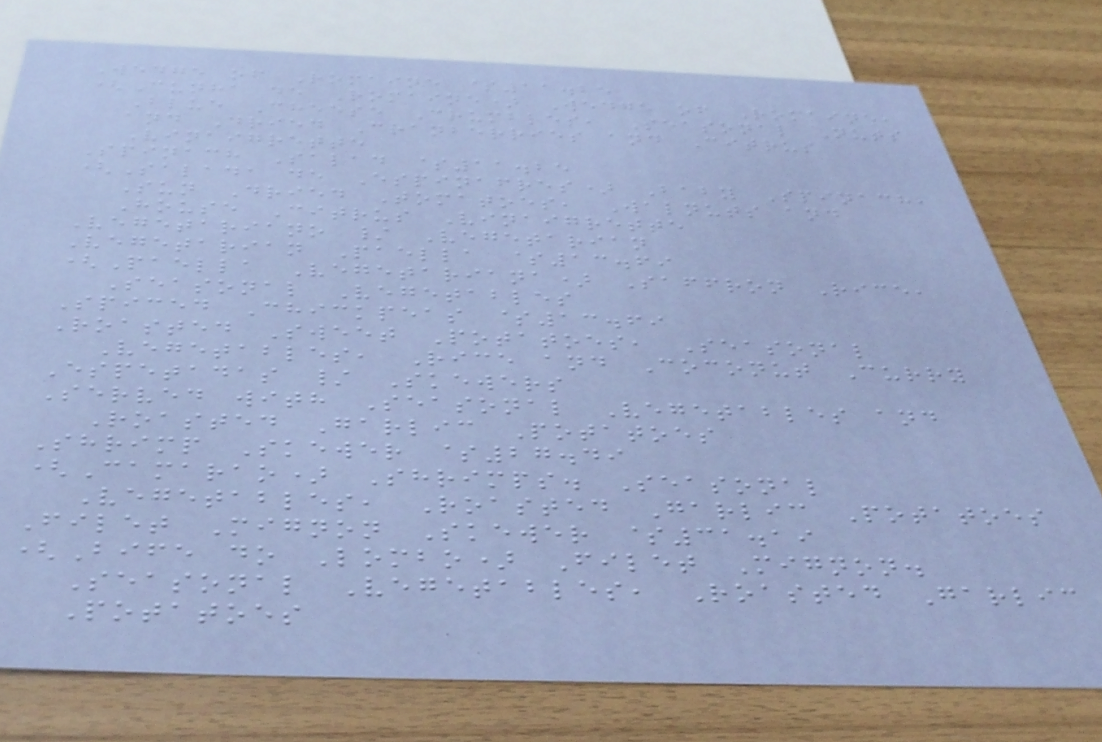Wedge of Romaine $11.25
(Cunha de Romaine) Wedge of Romaine,
Blue Cheese Crumbles, Seasonal Nuts
and Dried Cranberries and Citrus
Vinaigrette
Spinach Salad $11.25
(Salada de Espinafres) Baby Spinach,
Sun Dried Tomatoes, Walnuts and
House Citrus Vinaigrette
Vegetariano / Vegetarian
Vegetarian Paella $13.69
(Paella Vegetariana) Saffron Rice,
Seasonal Vegetables
Spiced Chickpeas $13.69
Roasted Sweet Potatoes, Seasonal
Vegetables, Rice and Coconut Curry
Espetadas / Skewers
Served with Seasonal Vegetables and
Roasted Garlic Potatoes
Shrimp Skewer $27.49
(Camarao) Shrimps. Seasonal
Vegetables, Roasted Garlic Potatoes
Filet Mignon Skewer $31.19
(Bife do Lombo) Filet Mignon.
Seasonal Vegetables, Roasted Garlic
Potatoes
